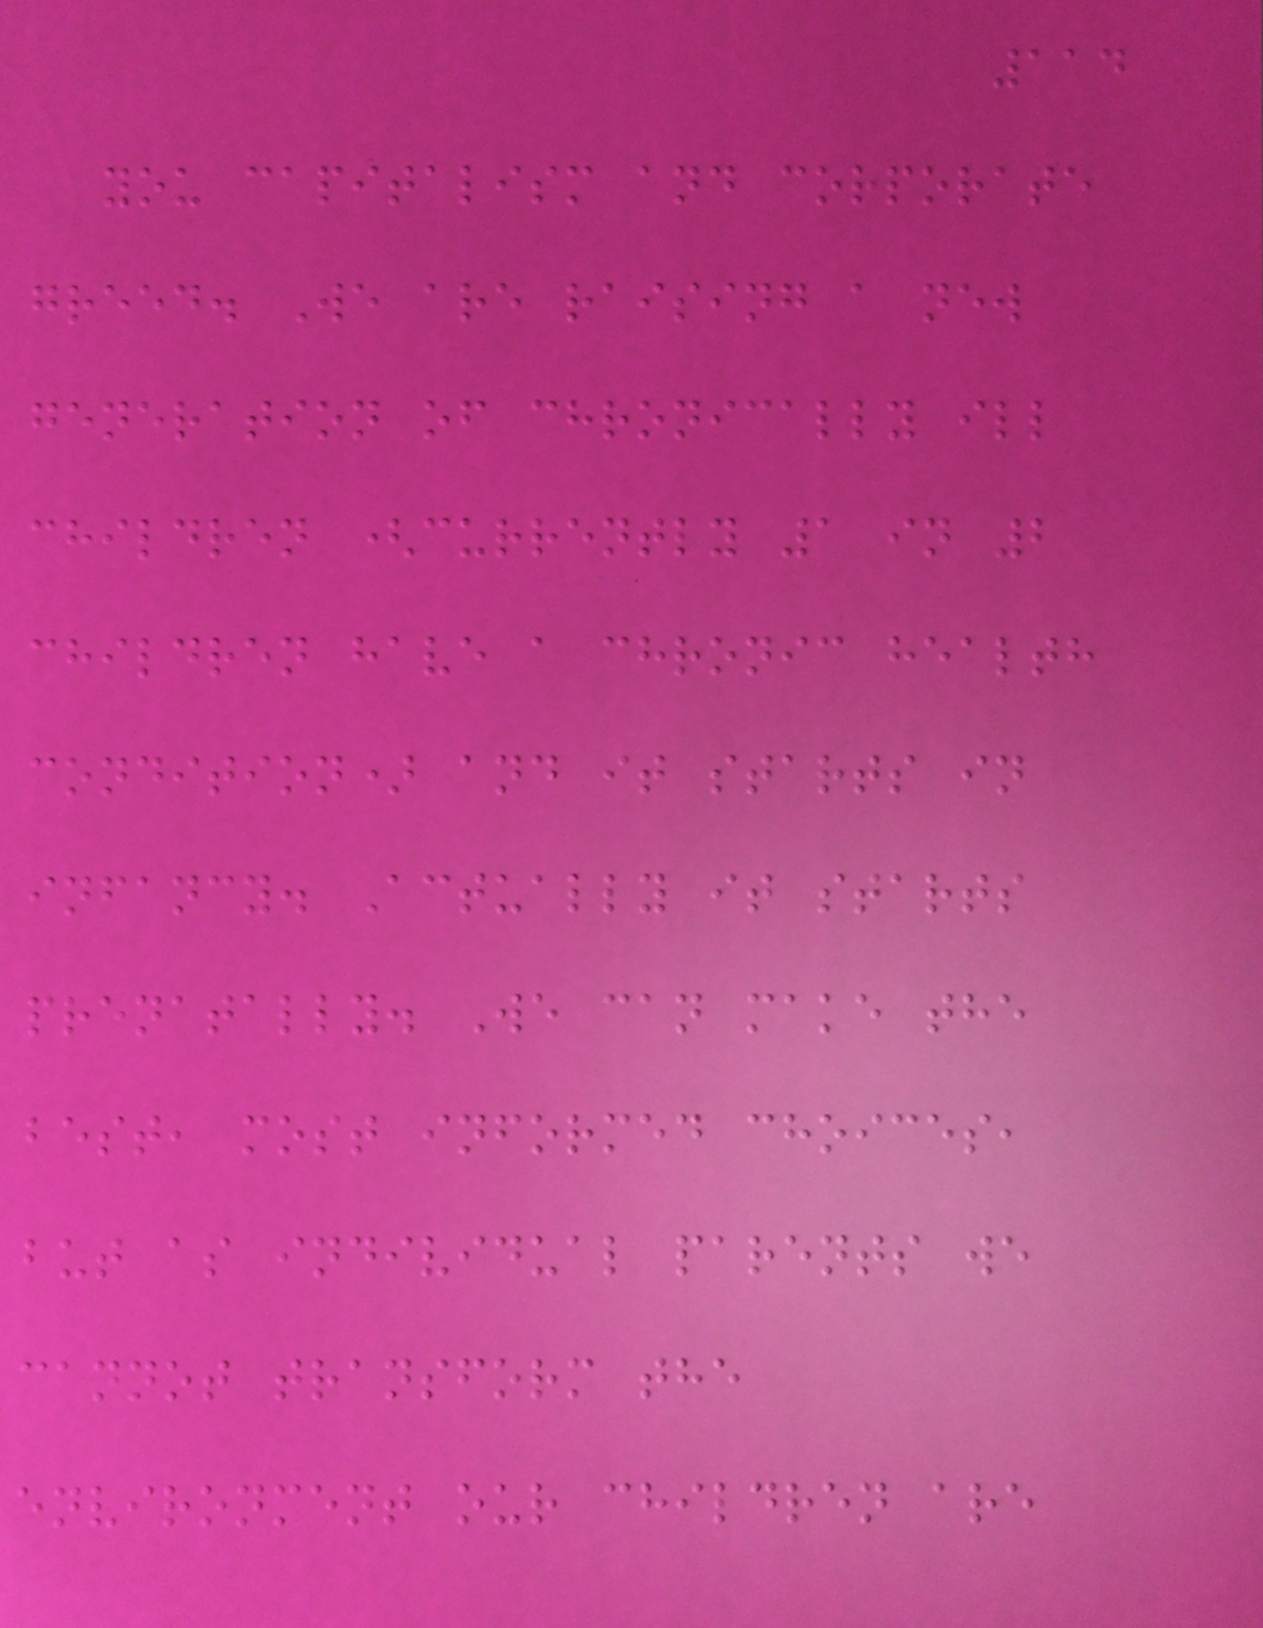114
you capitalism and corporate
greed. We are raising a new
generation of chronically ill
children (currently 1 in 2
children have a chronic health
condition) and it starts in
infancy. Actually it starts
prenatally. We can make the
best, most informed choices,
but as individual parents we
cannot transform the
environment our children are
